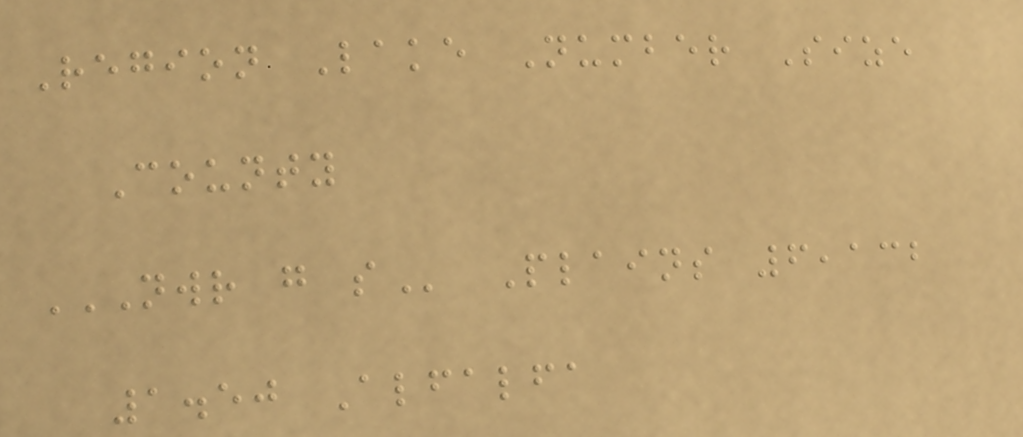Region Lake Number Size
County
NWR G S Plains 6,132
1.50 Alfalfa
